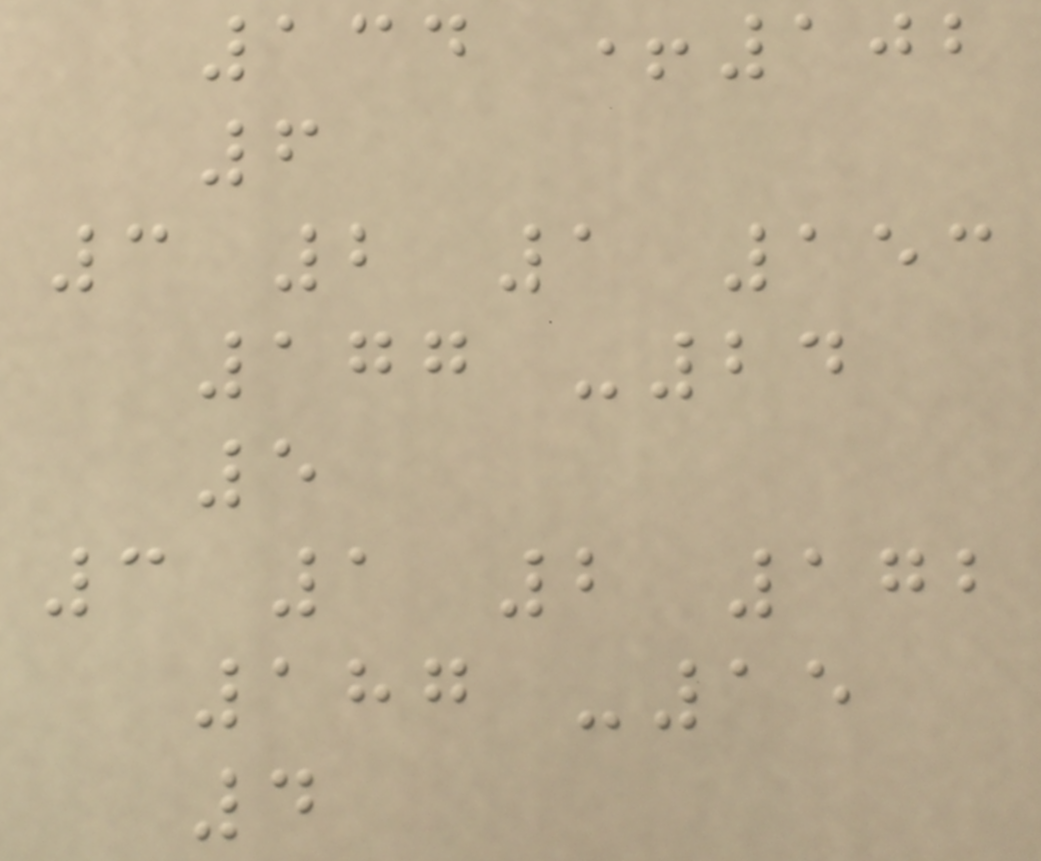134 +102
6
3 2 1 153
177 -24
5
3 1 2 172
187 -15
4
